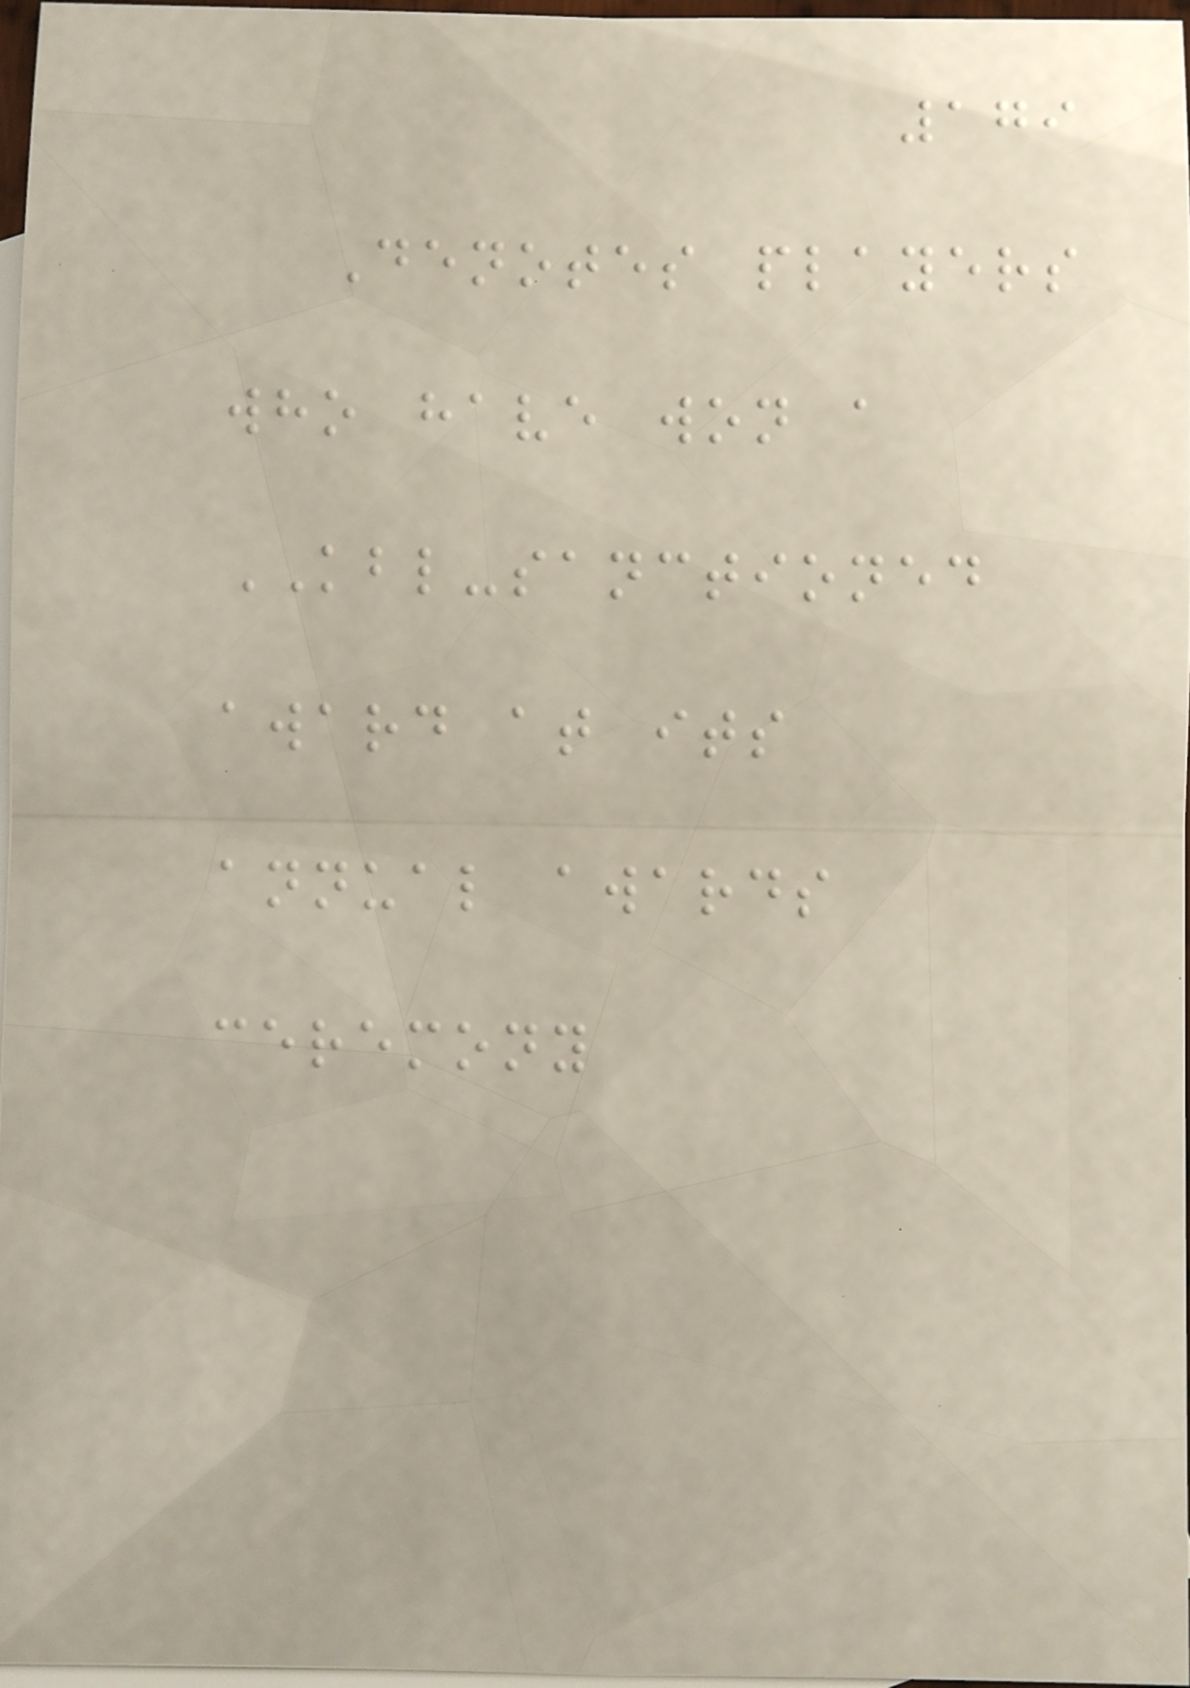179
Denotes players
who have won a
KBL-sanctioned
award at its
annual awards
ceremony
